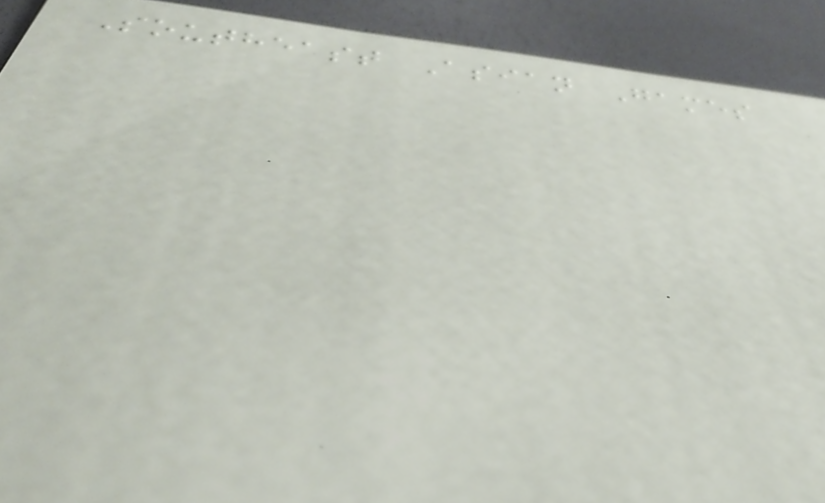Southeast Asian Games
